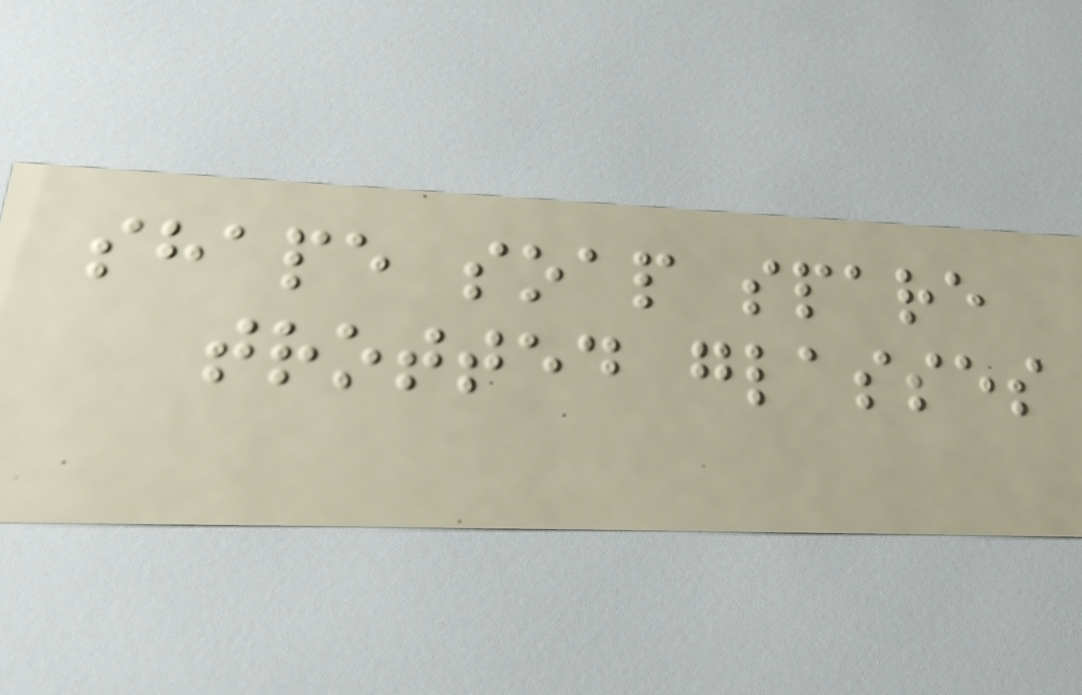shape soap spare
trotted glasses
